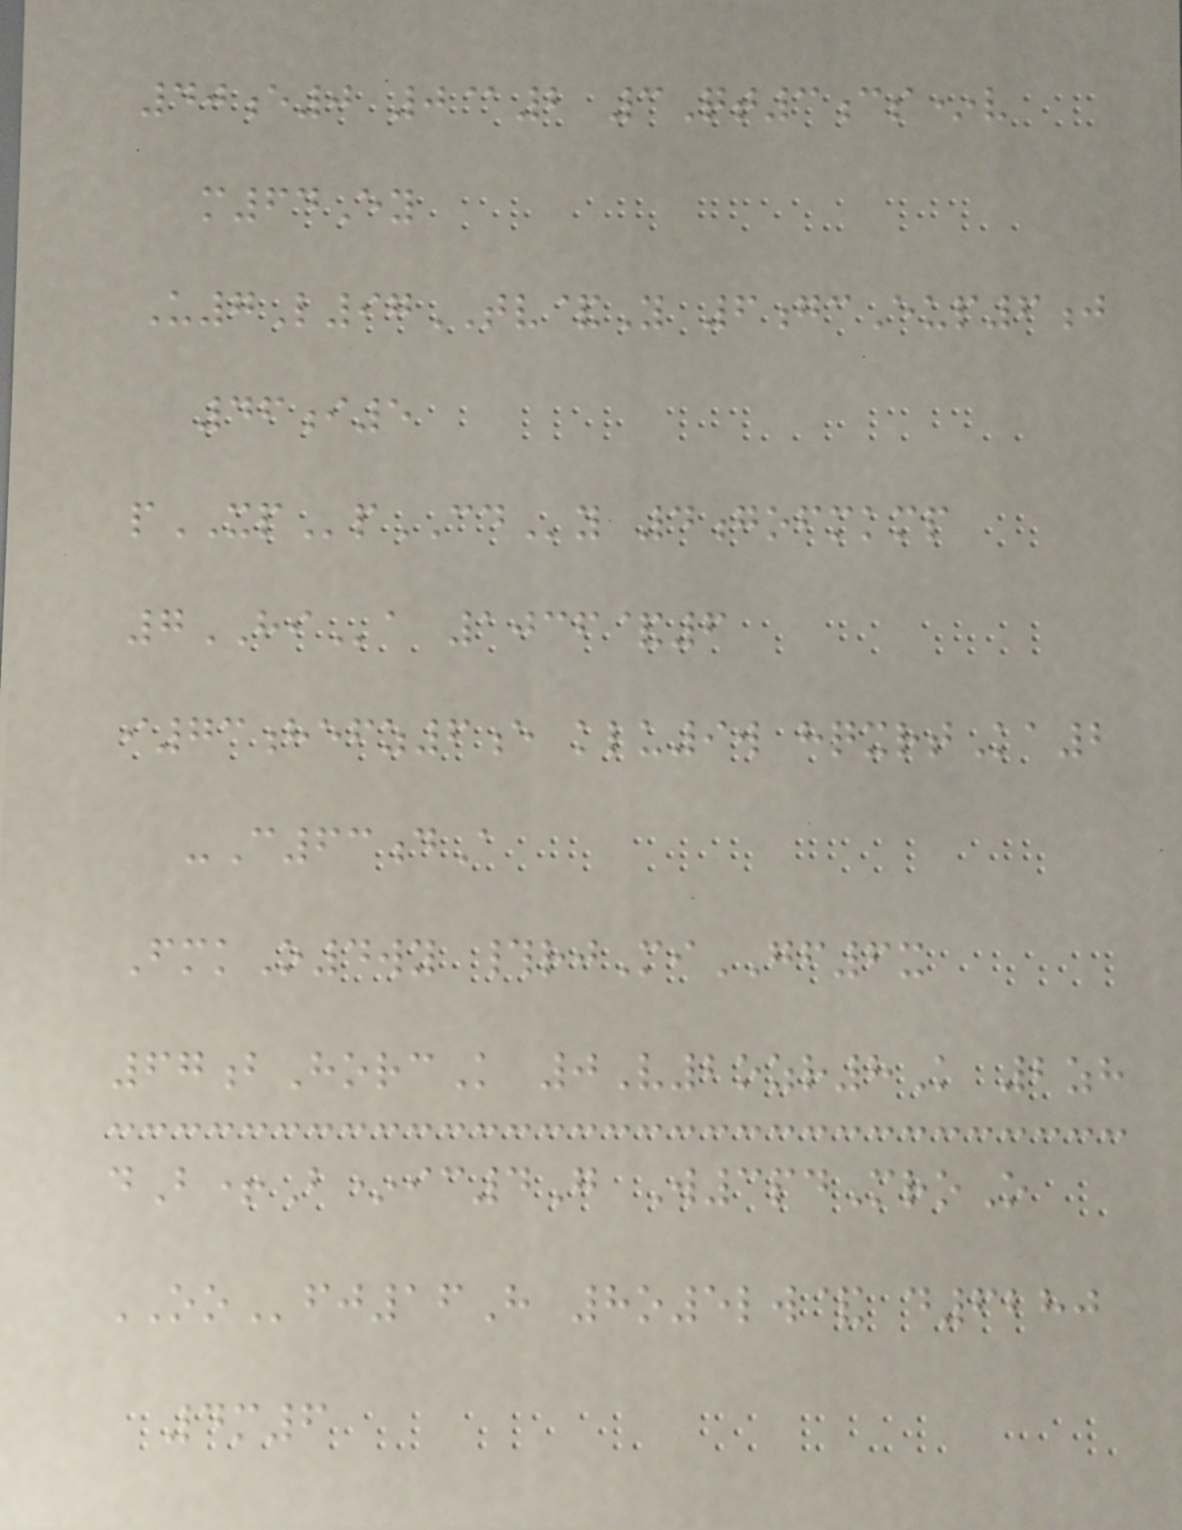40e0 0@2 3Qt3cs*v
m64Ey
U7L97TV&Y 6gcEup6j
46i5
pXPpCDy 4gofmkmp
7HIa 1036&6
i73hefz6e klu9w hqxrtKa2
-C63dA
FmkO4wy #rjMiGF6x
67bHorcK 0V2ozr8K 2zh
dB+B*ic4G W3pdMroO
OOfj16H 8o5lw& d6280
4m6
